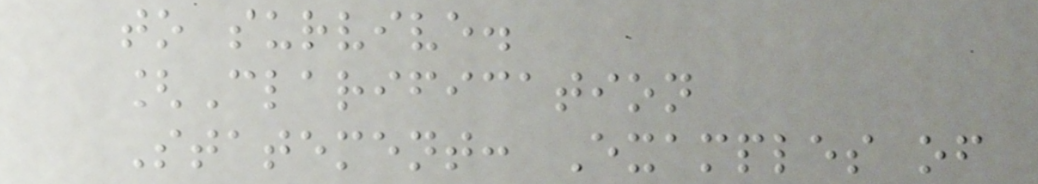to survive.
[Clarification
Statement: Examples of
